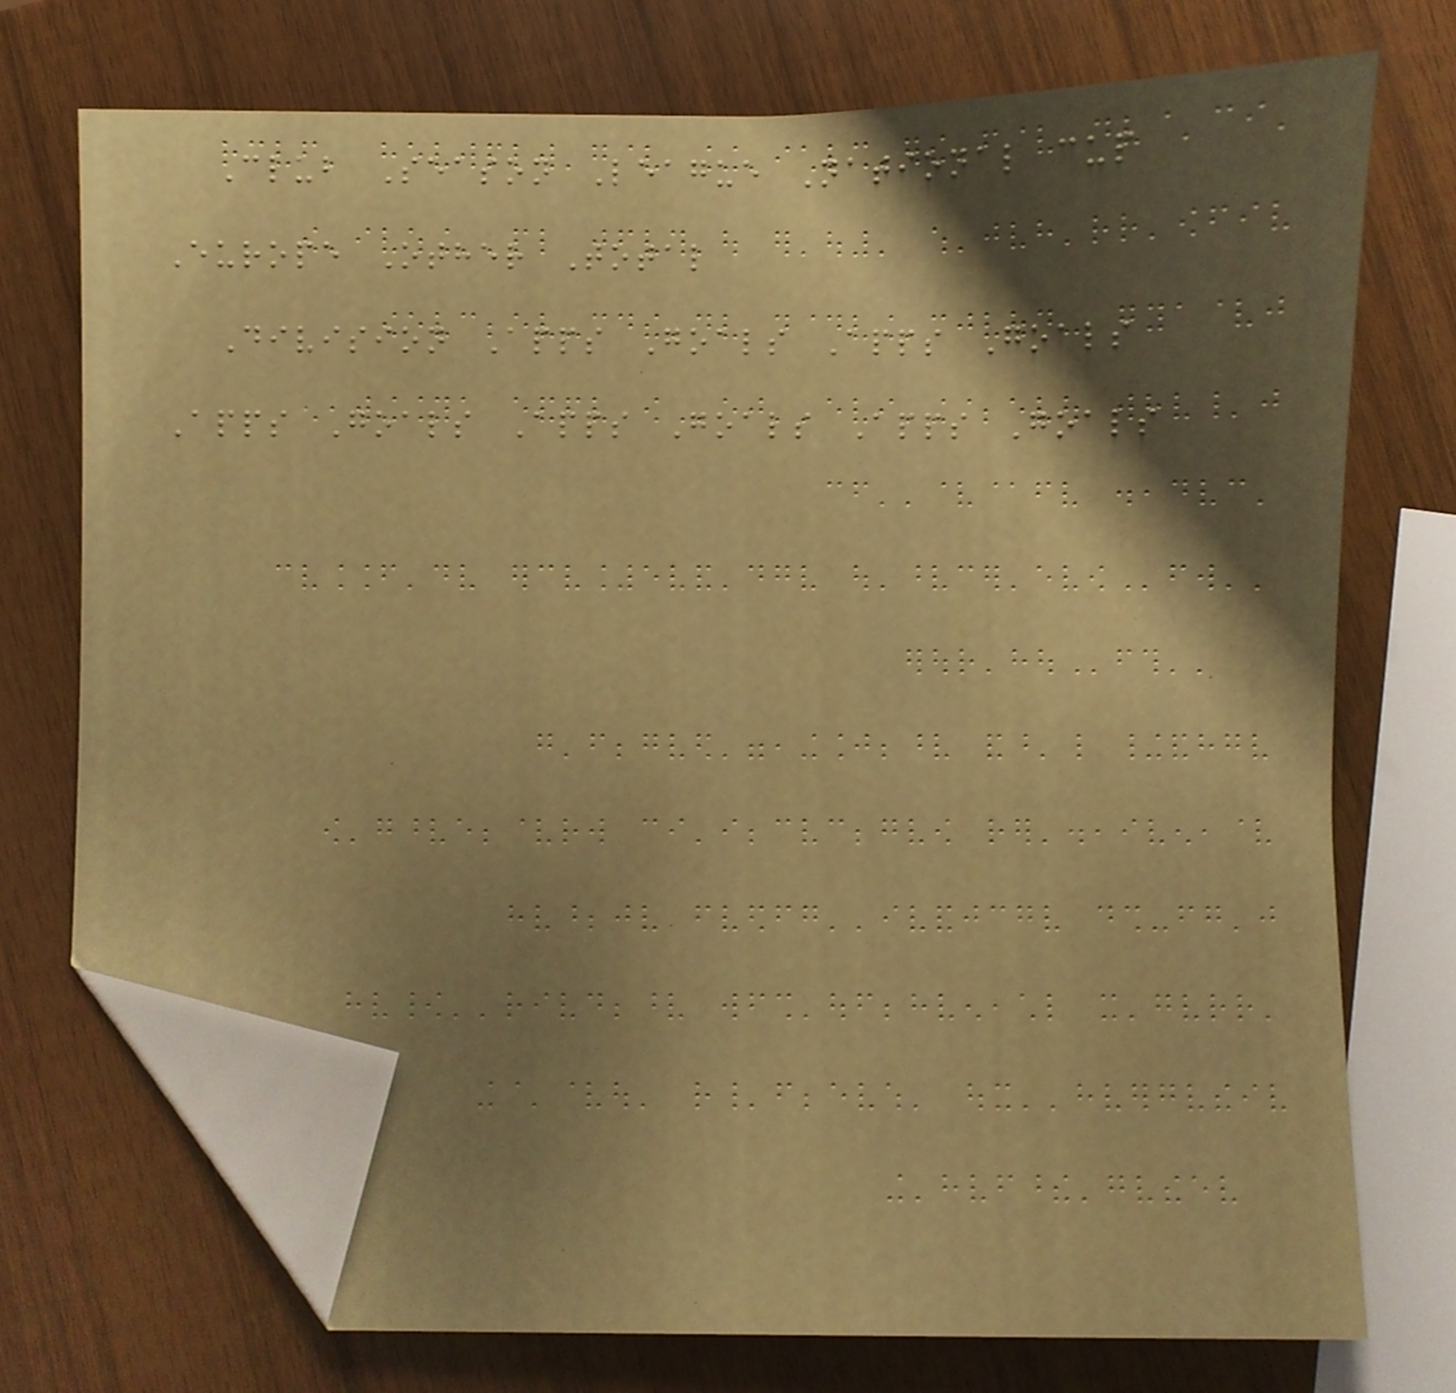Club Season League National cup
Europe Other Total
Division Apps Goals Apps Goals
Apps Goals Apps Goals Apps Goals
